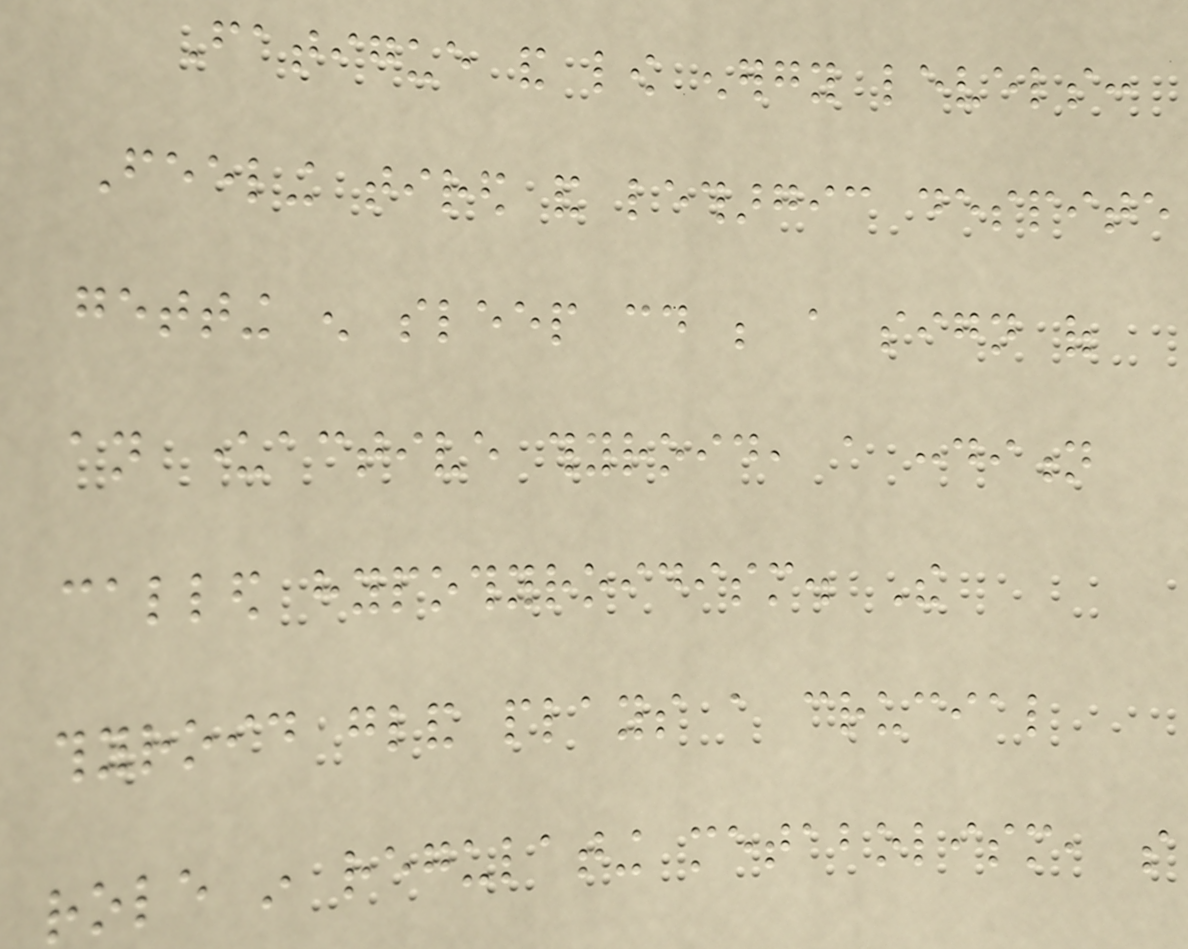Fatigue and low energy levels:
Feeling tired and lethargic despite
getting enough sleep could be a sign of
an underactive thyroid, a condition
called hypothyroidism. The
thyroid gland plays a crucial
role in regulating metabolism, so
